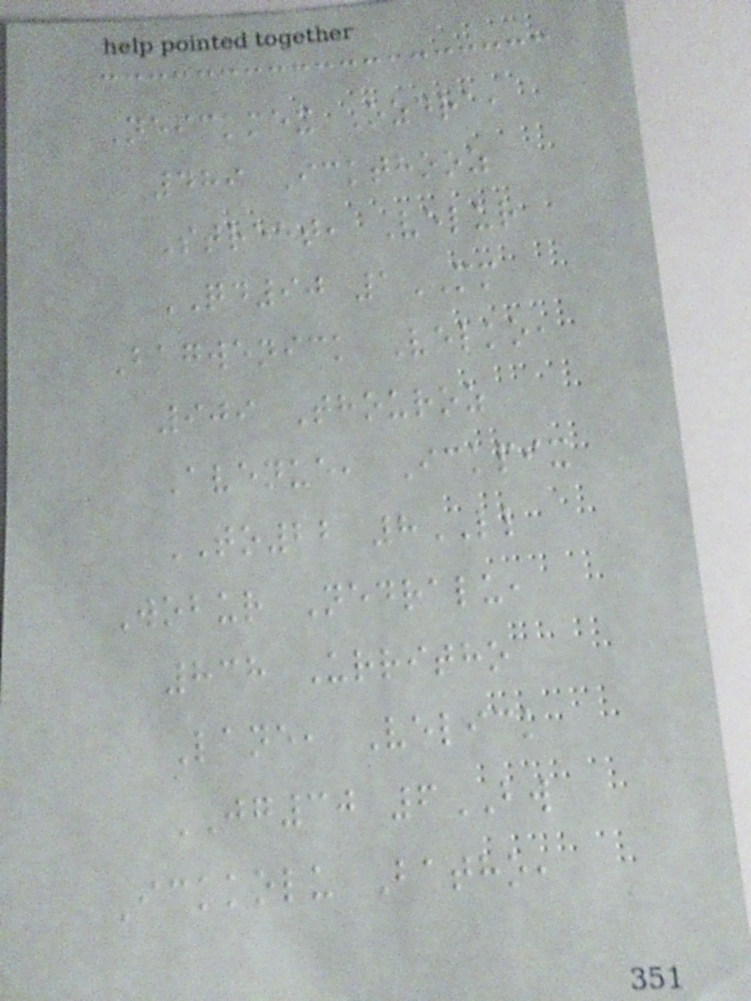Neickmex Ozdra,
489 Ickthooz
Street, Velur
QD90 1MM
Bagwenick Velko,
909 Thouroz
Avenue, Ickpix
TO22 8LL
Wobur Nedralu,
838 Urritho
Lane, Velick
JG30 6BW
Ickkolu Batho,
